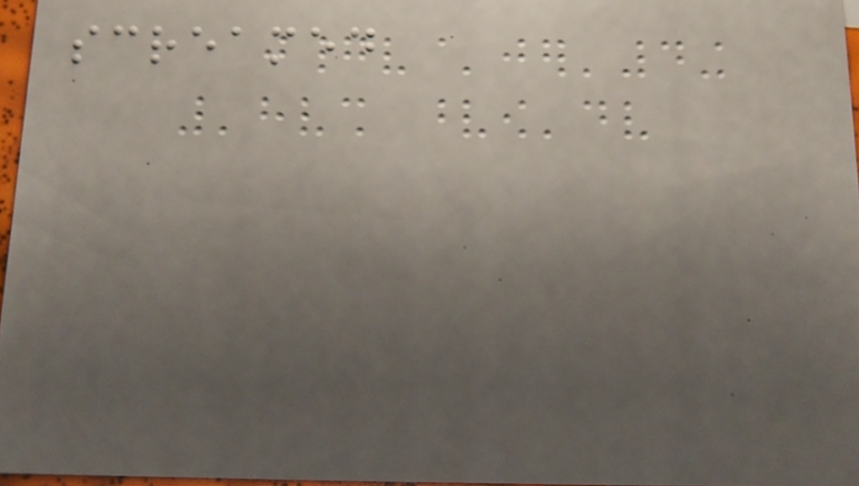screamed
